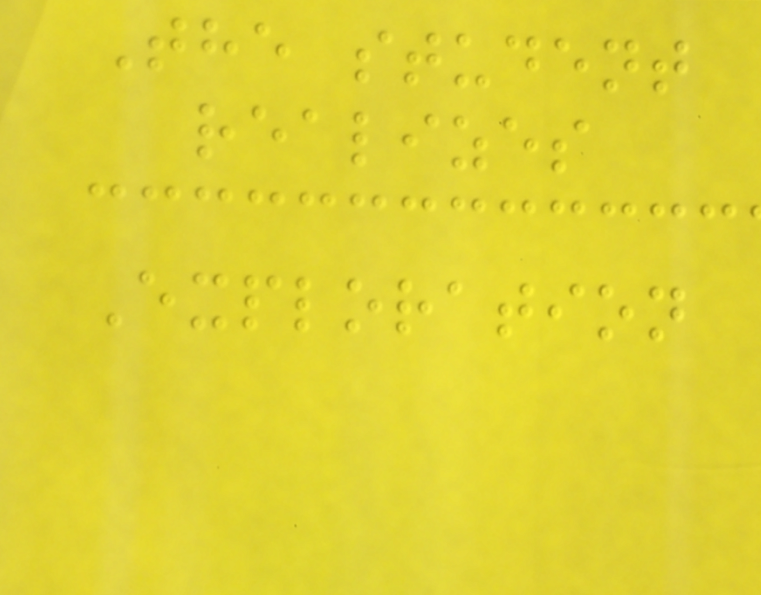The student
realizes
Exploration
